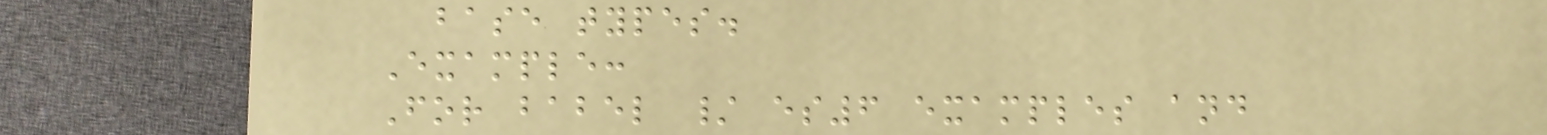base types.
Example:
For babel / es6 examples and
